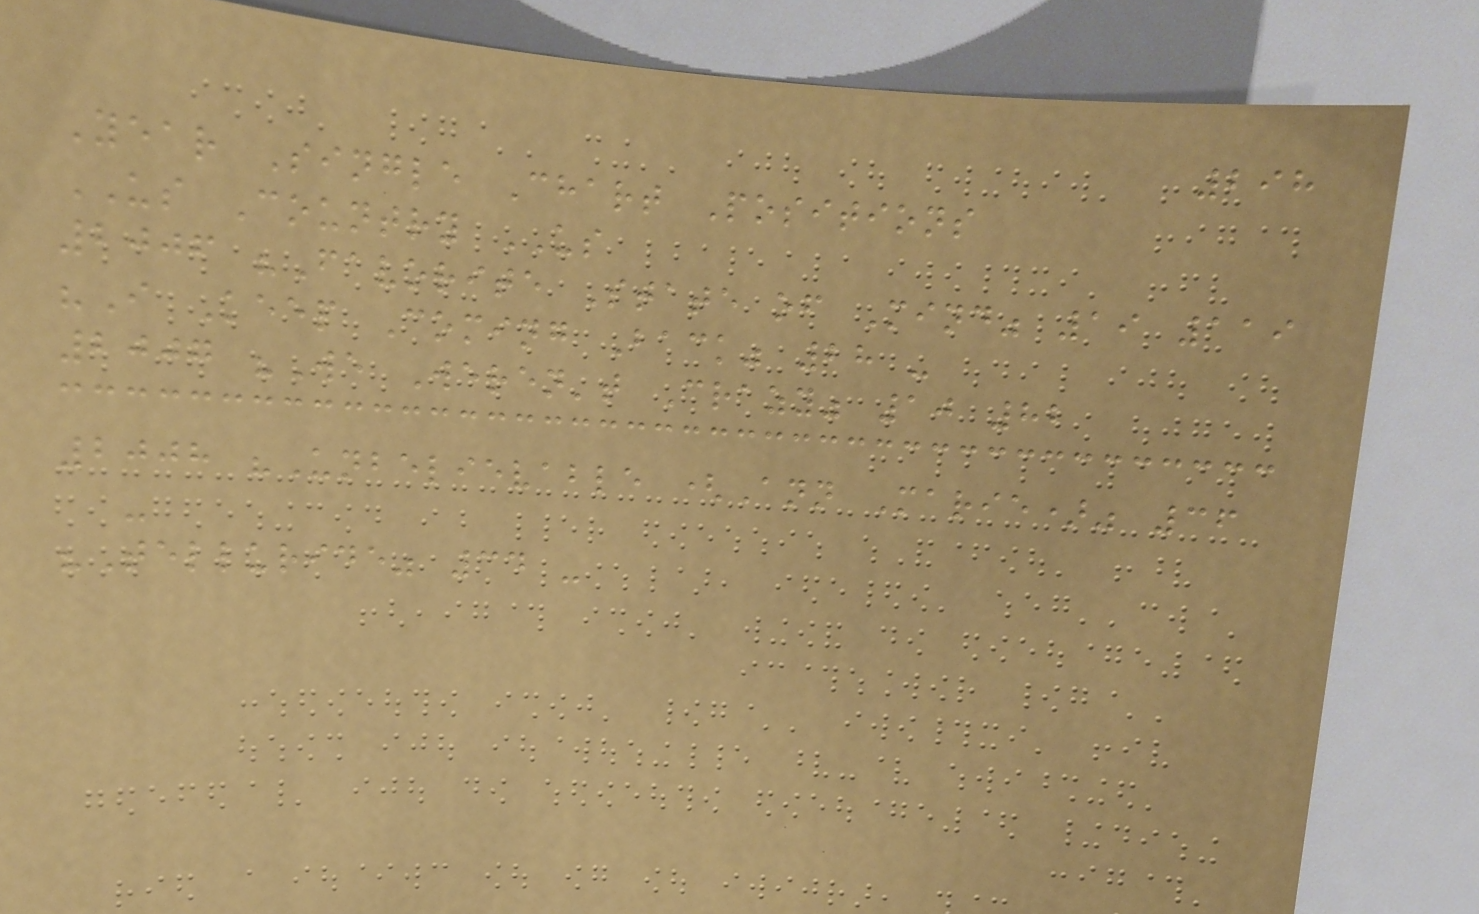298
Year Single Chart Positions
US Country US
2006 "Favorite State of Mind" 19 119
"I Keep Coming Back" 28 -
2007 "We Weren't Crazy" 10 82
2008 "Unbelievable (Ann Marie)" 36
-
"Telluride" 34 -
